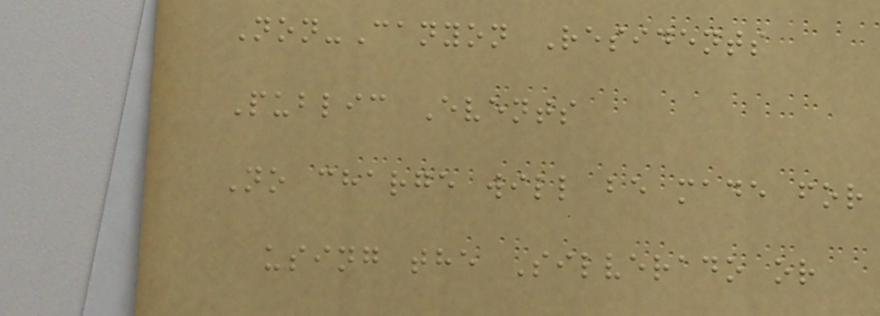Non-Canyon Residents
Public Events
No charge will be made for
using the Silverado or
